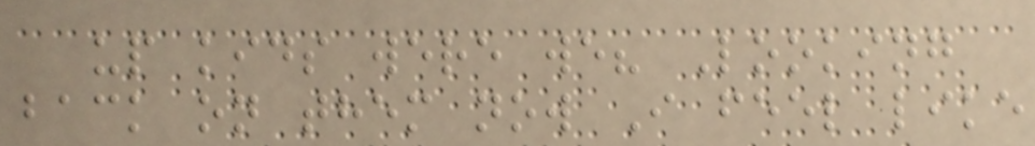up kids were we? Looking
back on them now I feel like
